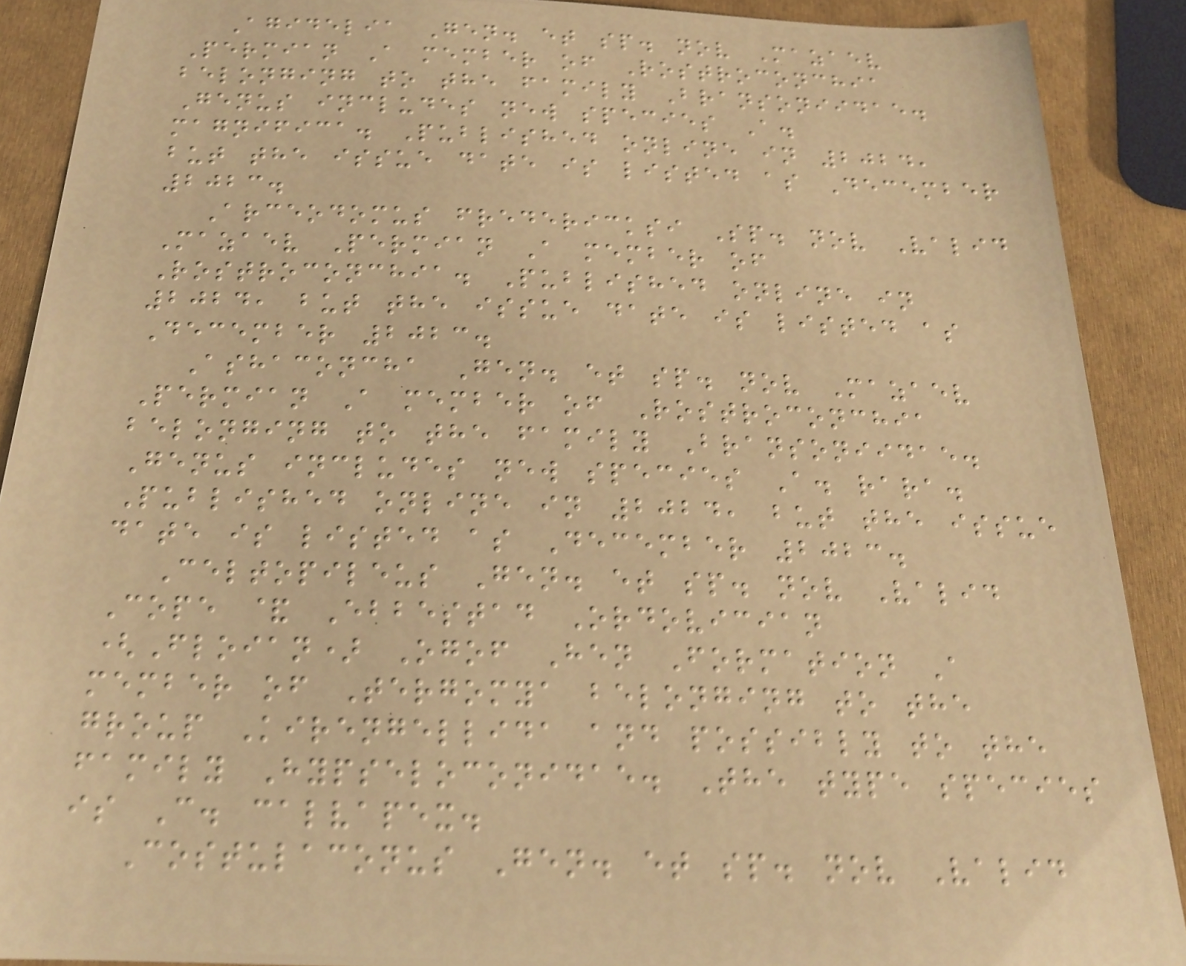Agidelia Gen. et sp. nov Mazaev
Permian A member of Rostroconchia
belonging to the family Bransoniidae.
Genus includes new species A.
magnifica. Published online in 2024,
but the issue date is listed as December
2023.
Arceodomus fredericksi Sp. nov Valid
Mazaev Permian A member of
Rostroconchia. Published online in
2024, but the issue date is listed as
December 2023.
Ashaconcha Gen. et sp. nov Mazaev
Permian A member of Rostroconchia
belonging to the family Bransoniidae.
Genus includes new species A. rara.
Published online in 2024, but the issue
date is listed as December 2023.
Celtopileus Gen. et sp. nov Valid
Cope & Ebbestad Ordovician
(Floian) Ogof Hen Formation A
member of Tergomya belonging to the
group Kirengellida and possibly to the
family Hypseloconidae. The type species
is C. calvapex.
Costulaconus Gen. et sp. nov Valid
